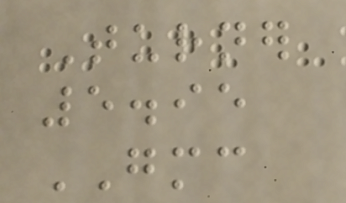Turner
5.95
GMC
